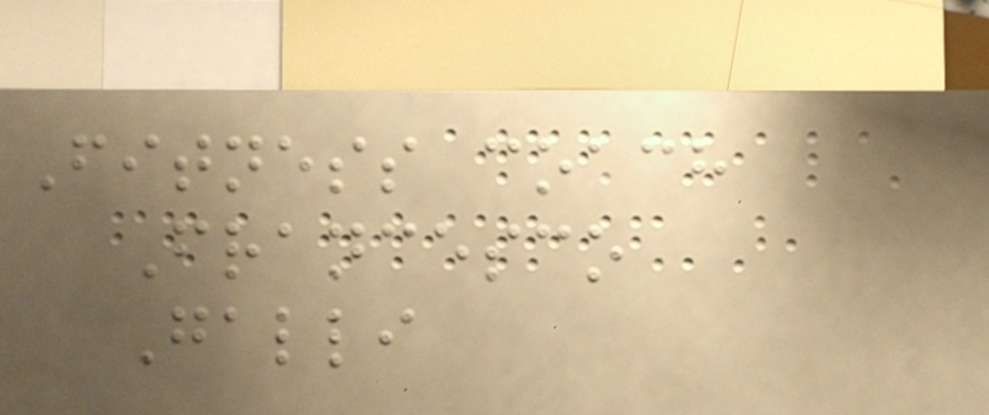Fitness coach
Francesco
Galli
